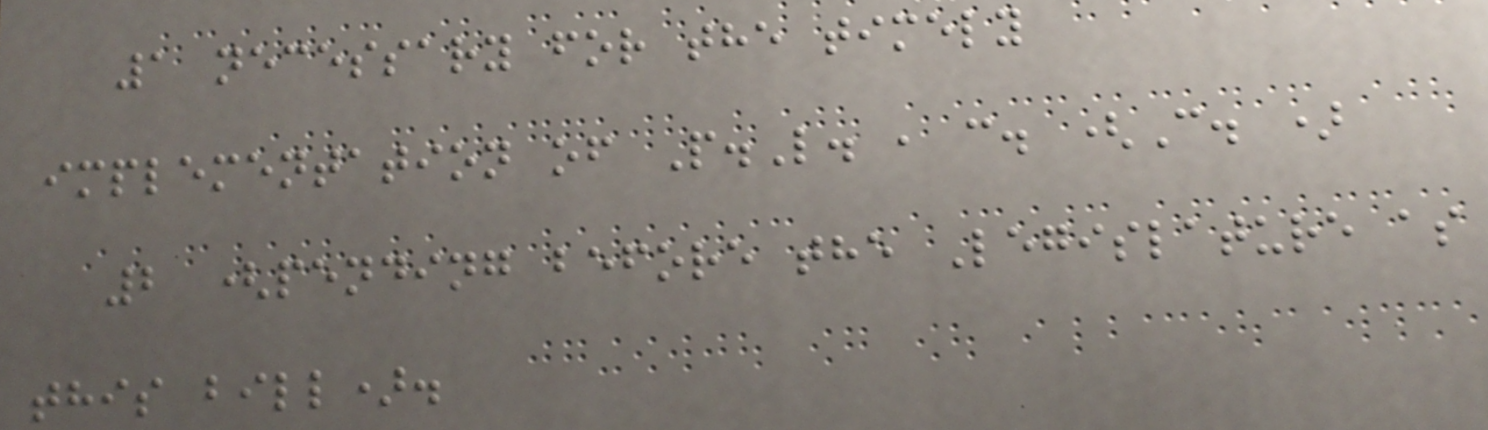1 necessary for the timely
implementation of P.L. , c. (C. )
2 (pending before the Legislature as
this bill).
